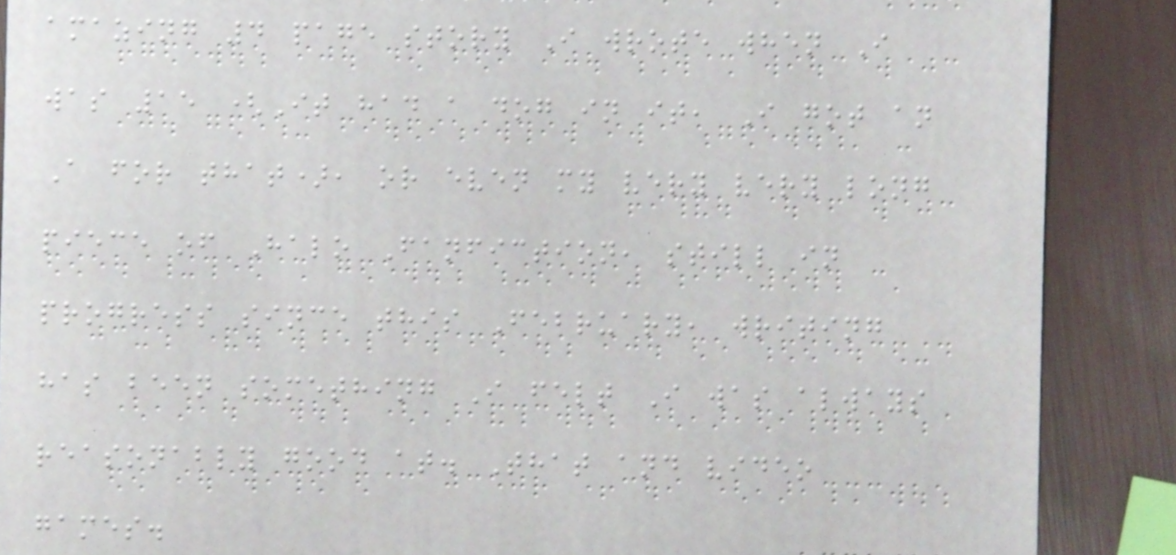amazing 4 page story I wrote when I
was 15 (It had a dog in it, I got an
A for that), or even my very very long
piece of Halo Fanfiction, still in
progress since this February, writing
has been something I felt I was always
reasonably good at. That and video
games.
